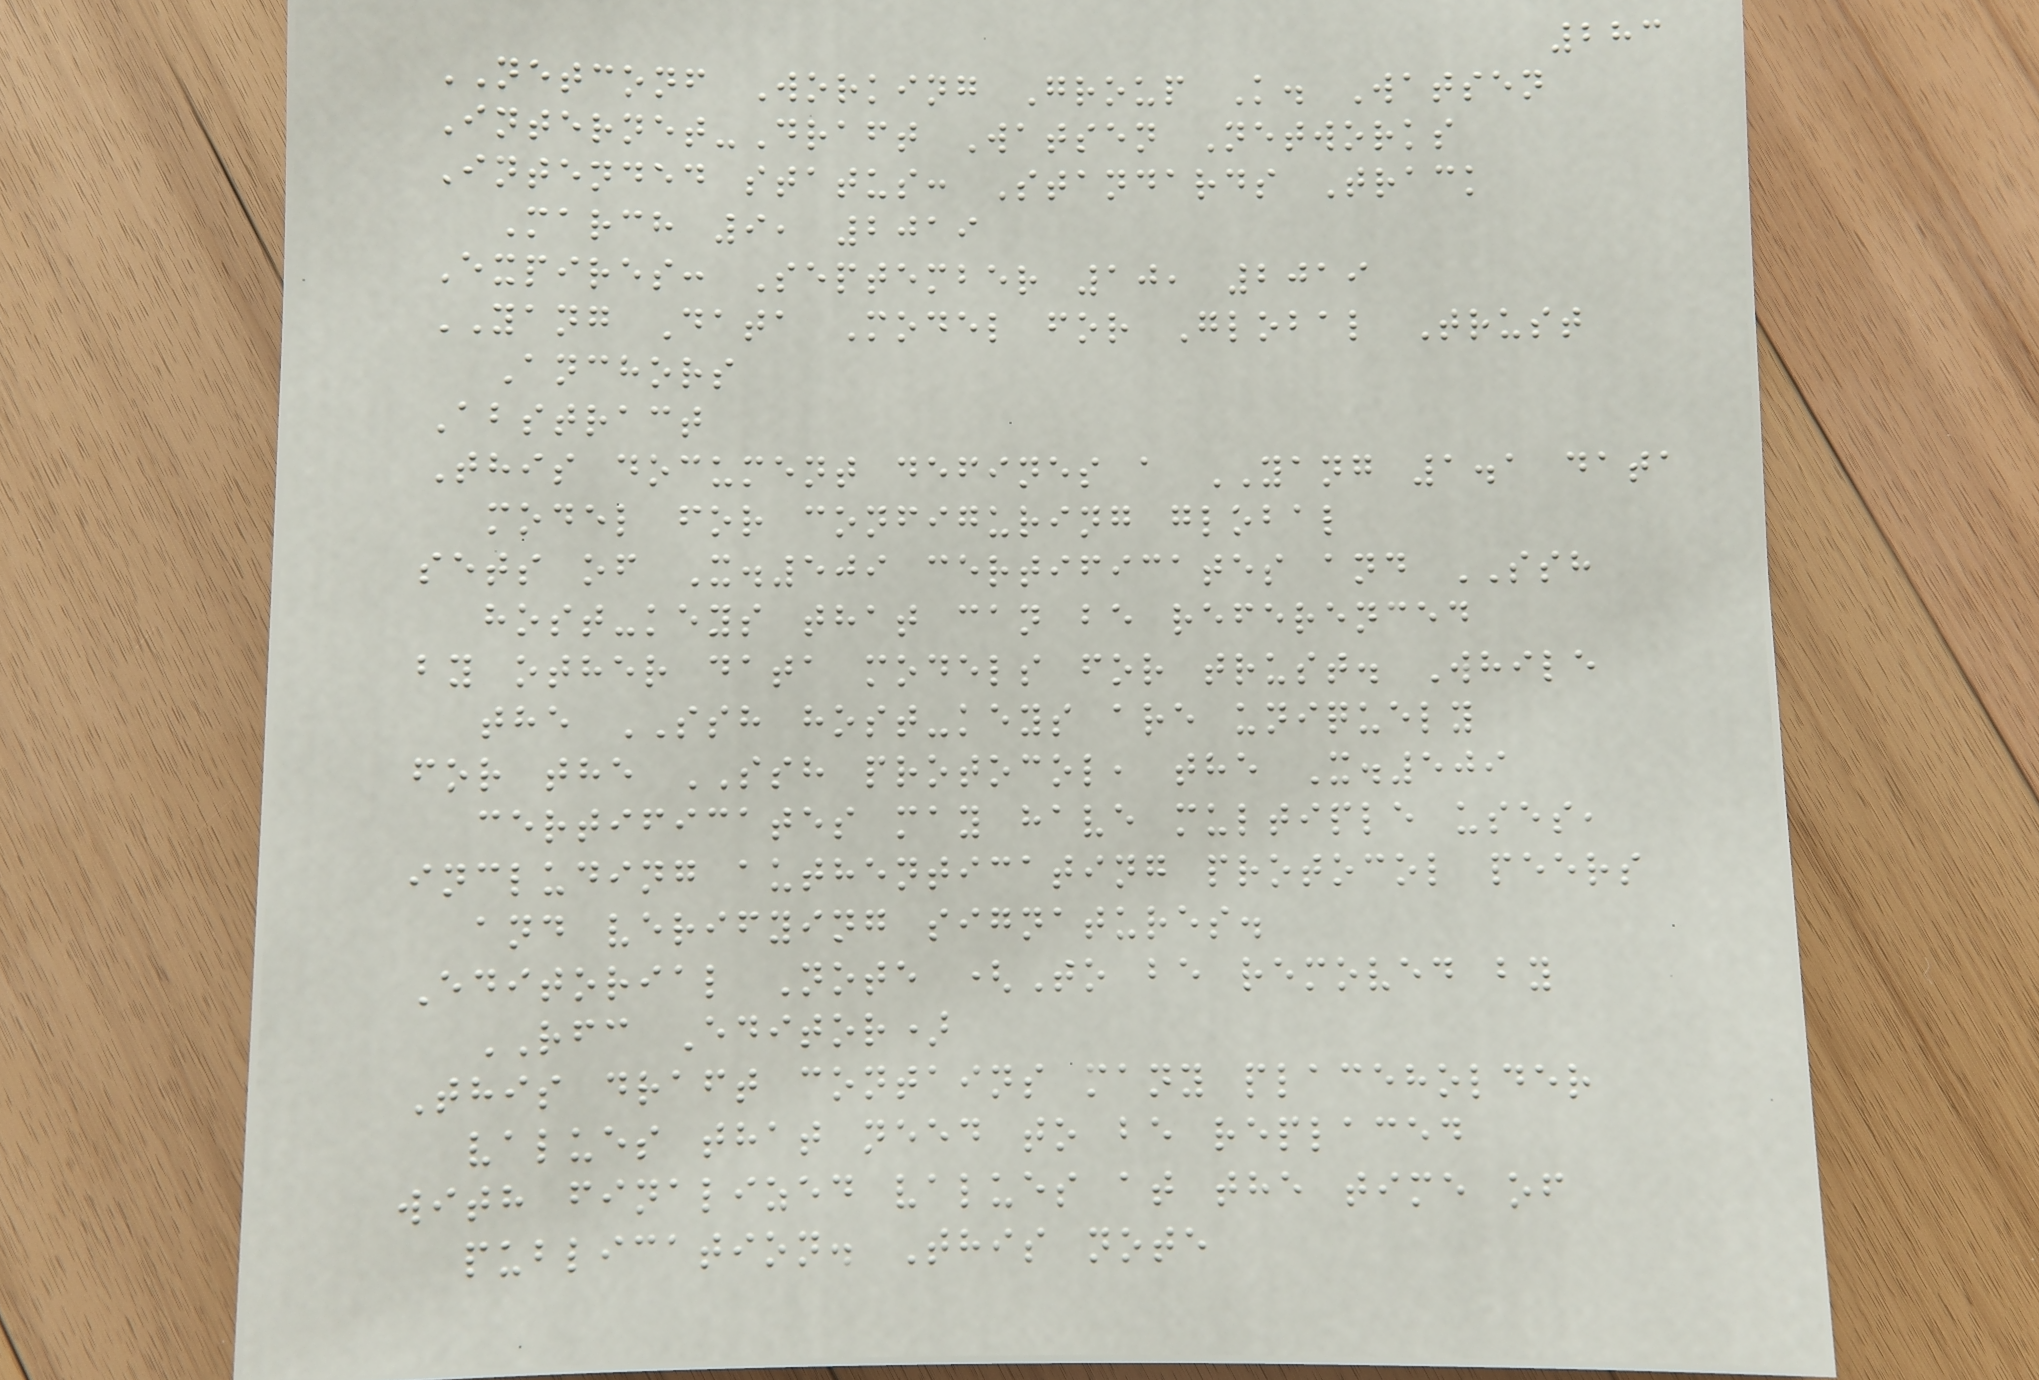283
NETCONF Working Group K. Watsen
Internet-Draft Watsen Networks
Intended status: Standards Track
March 9, 2019
Expires: September 10, 2019
YANG Data Model for Global Trust
Anchors
Abstract
This document defines a YANG 1.1 data
model for configuring global
sets of X.509 certificates and SSH
host-keys that can be referenced
by other data models for trust. While
the SSH host-keys are uniquely
for the SSH protocol, the X.509
certificates may have multiple uses,
including authenticating protocol peers
and verifying signatures.
Editorial Note (To be removed by
RFC Editor)
This draft contains many placeholder
values that need to be replaced
with finalized values at the time of
publication. This note
